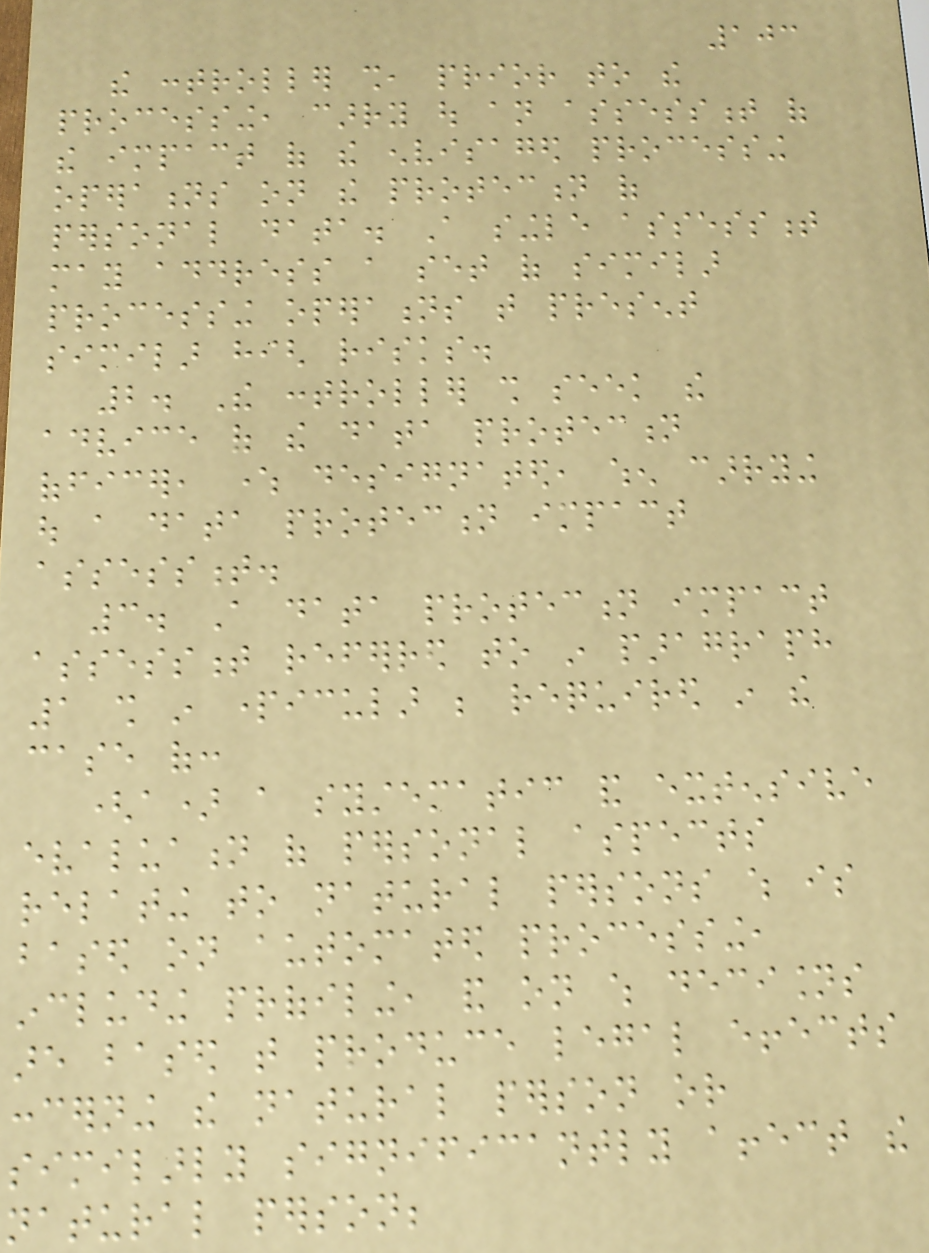103
the controller shall, prior to the
processing, carry out an assessment of
the impact of the envisaged processing
operations on the protection of
personal data. A single assessment
may address a set of similar
processing operations that present
similar high risks.
2. The controller shall seek the
advice of the data protection
officer, where designated, when carrying
out a data protection impact
assessment.
3. A data protection impact
assessment referred to in paragraph
1 shall in particular be required in the
case of:
(a) a systematic and extensive
evaluation of personal aspects
relating to natural persons which is
based on automated processing,
including profiling, and on which decisions
are based that produce legal effects
concerning the natural person or
similarly significantly affect the
natural person;
